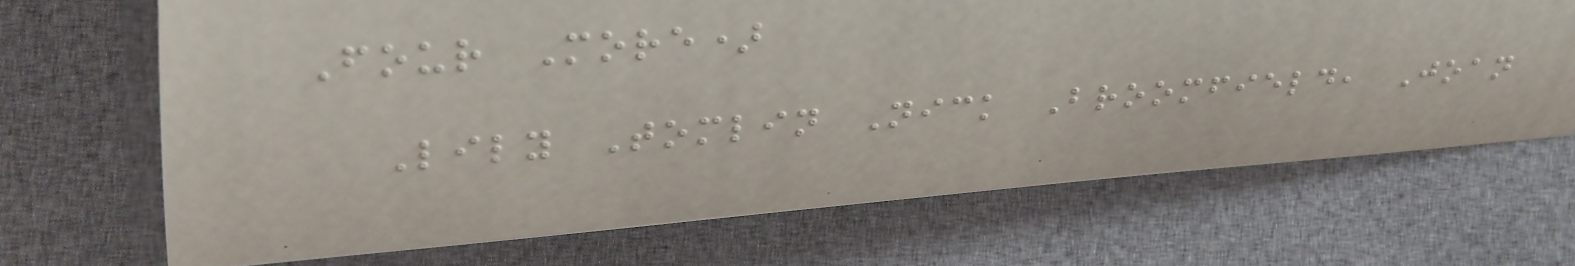Four More)
Lily Tomlin Nick Broomfield, Joan
